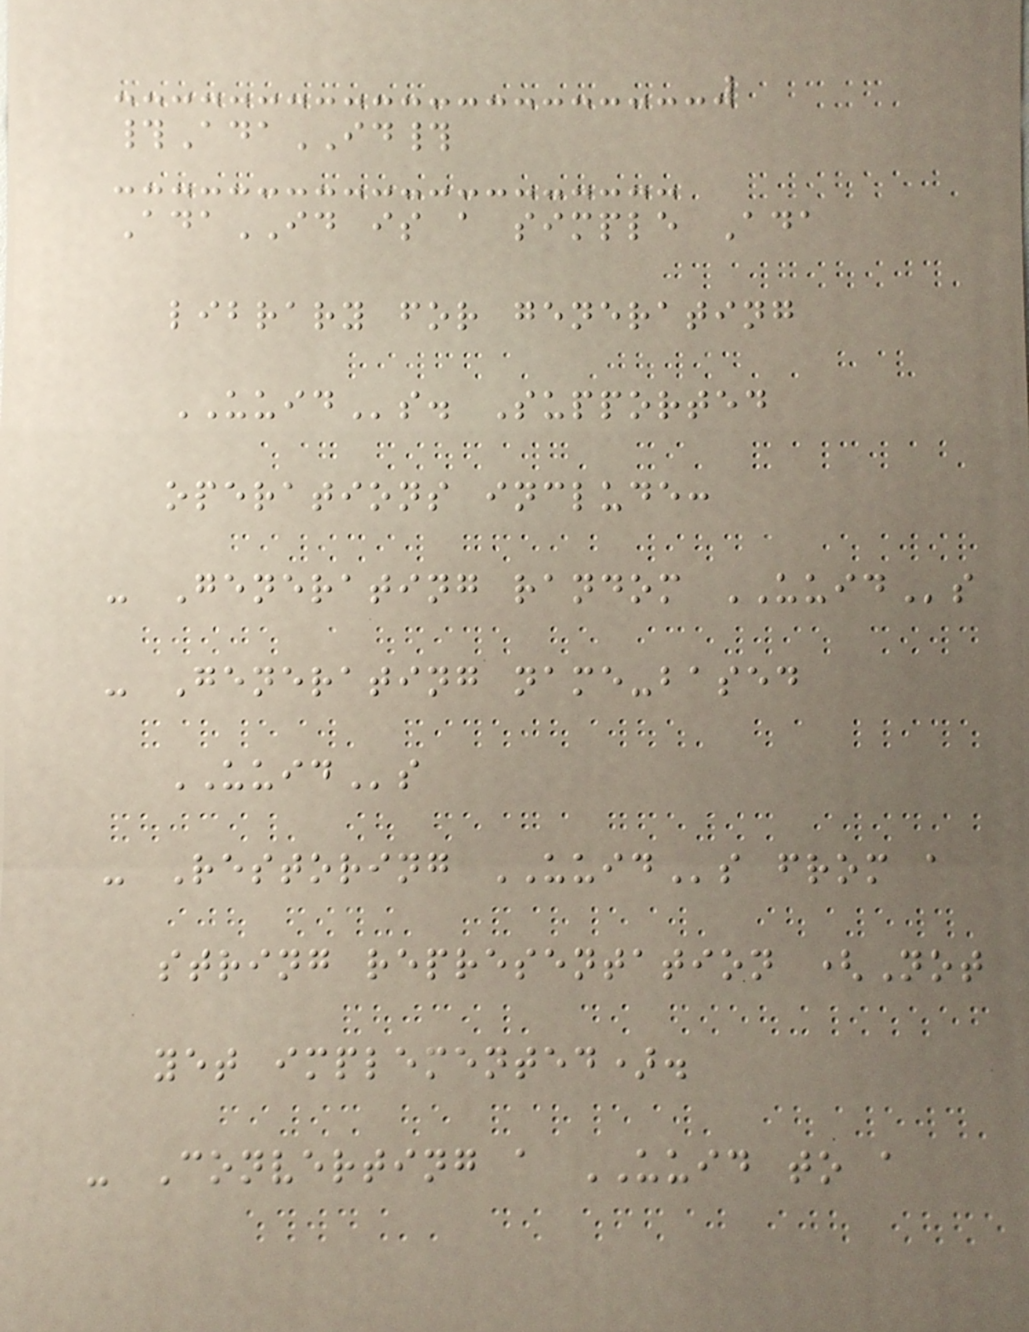#AdaID#
AdaID is a simple Ada
library for generating
UUIDs. Supported
operations include:
- Generating random UUIDs
- Generating name-based
UUIDs
- Restoring UUIDs from a
string representation (Not
yet implemented).
- Converting a UUID to a
